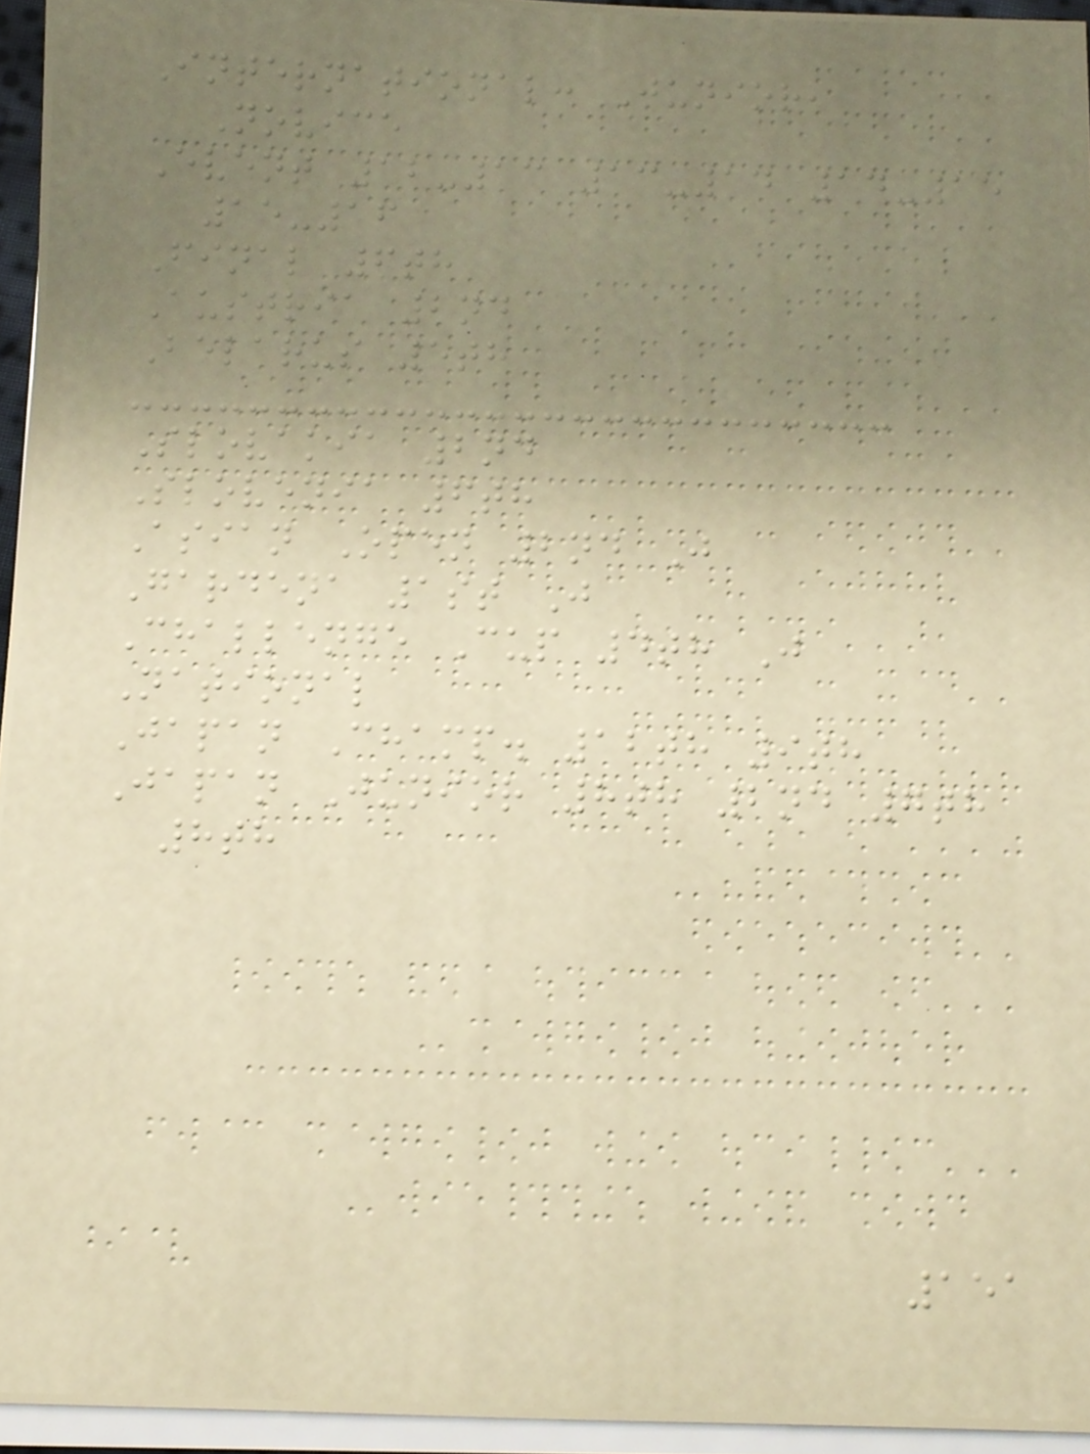International: Junior,
Novice
Event 12-13 13-14 14-15
15-16
Final 6th
Austria 2nd
Belarus 5th
Slovakia 2nd
Slovenia 6th
Asian Open 2nd J
Gardena 1st J
Challenge Cup 4th J
National
Japan Champ. 12th 9th
Japan Junior 8th 2nd 7th
8th
151
